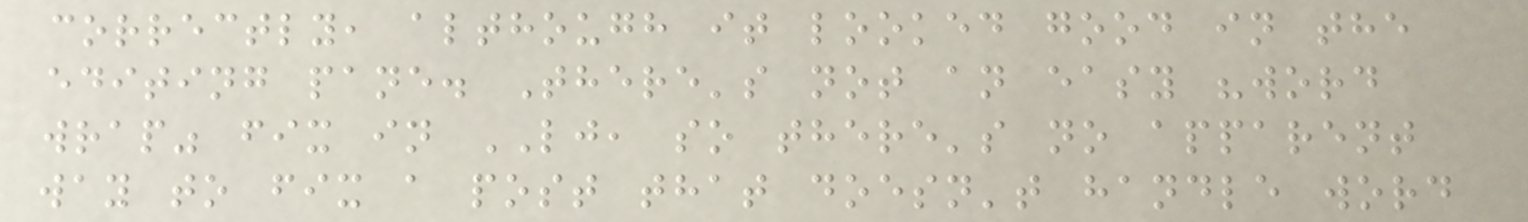correctly, although it looked good in the
editing pane. There's not an easy "word
wrap" fix in LJ, so there's no apparent
way to fix a post that doesn't handle word
